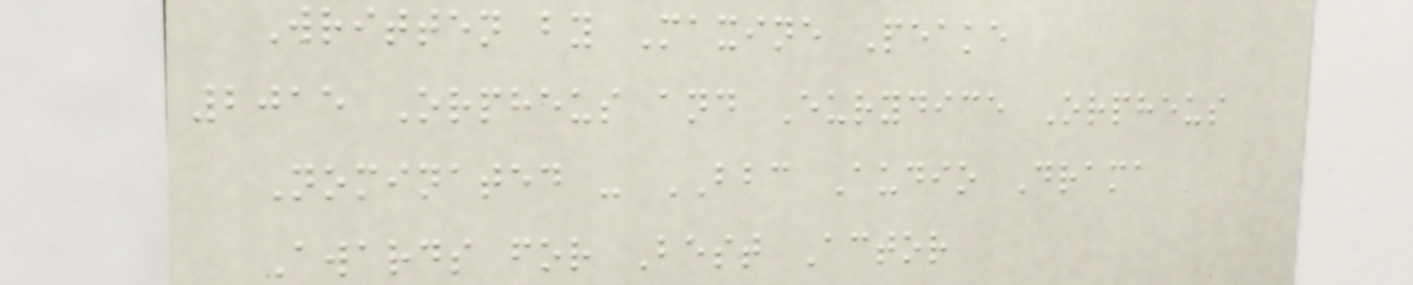Written by Maxine Peake
2015 Orpheus and Eurydice Orpheus
Nominated - BBC Audio Drama
Awards for Best Actor
